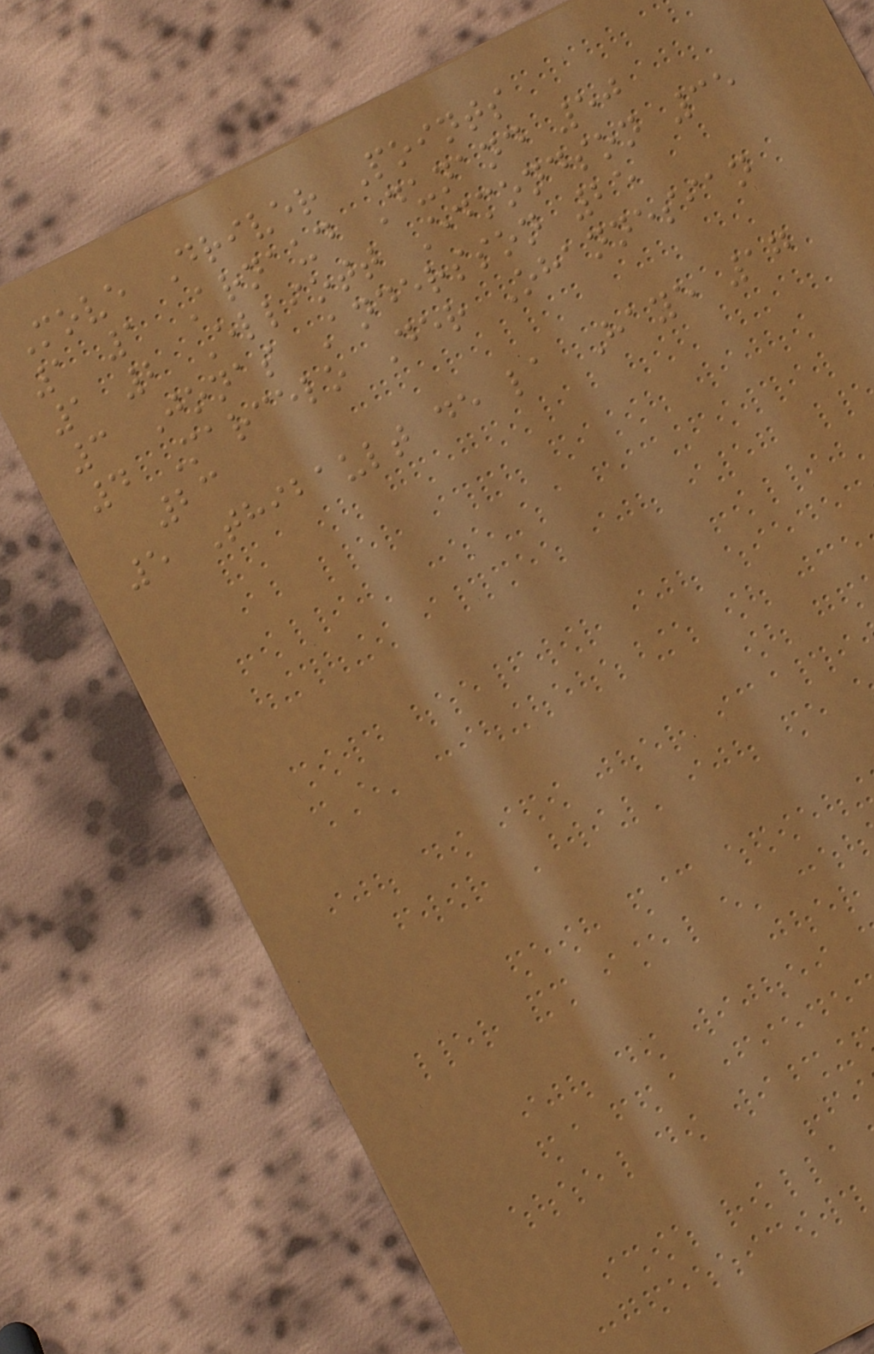Move Driver Points
1 1 Arnaud Dunand 50
1 2 Elliott Edmondson 35
3 Jonas Andersson 25
4 Marcelo Der Ohannesian
23
5 Thibault de la Haye 17
